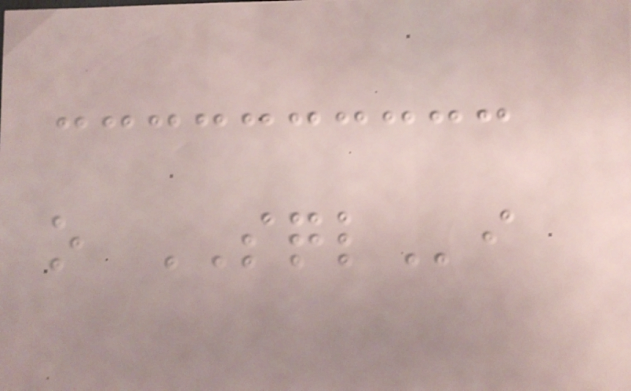o SQLi
